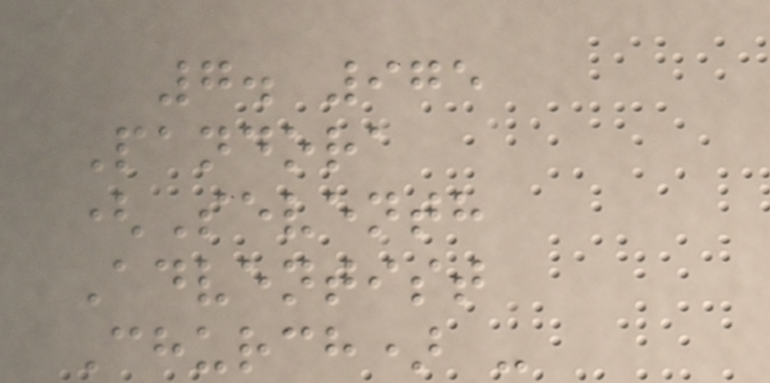7. 975
Pandora
(Seventh
Adventist
Church) -
